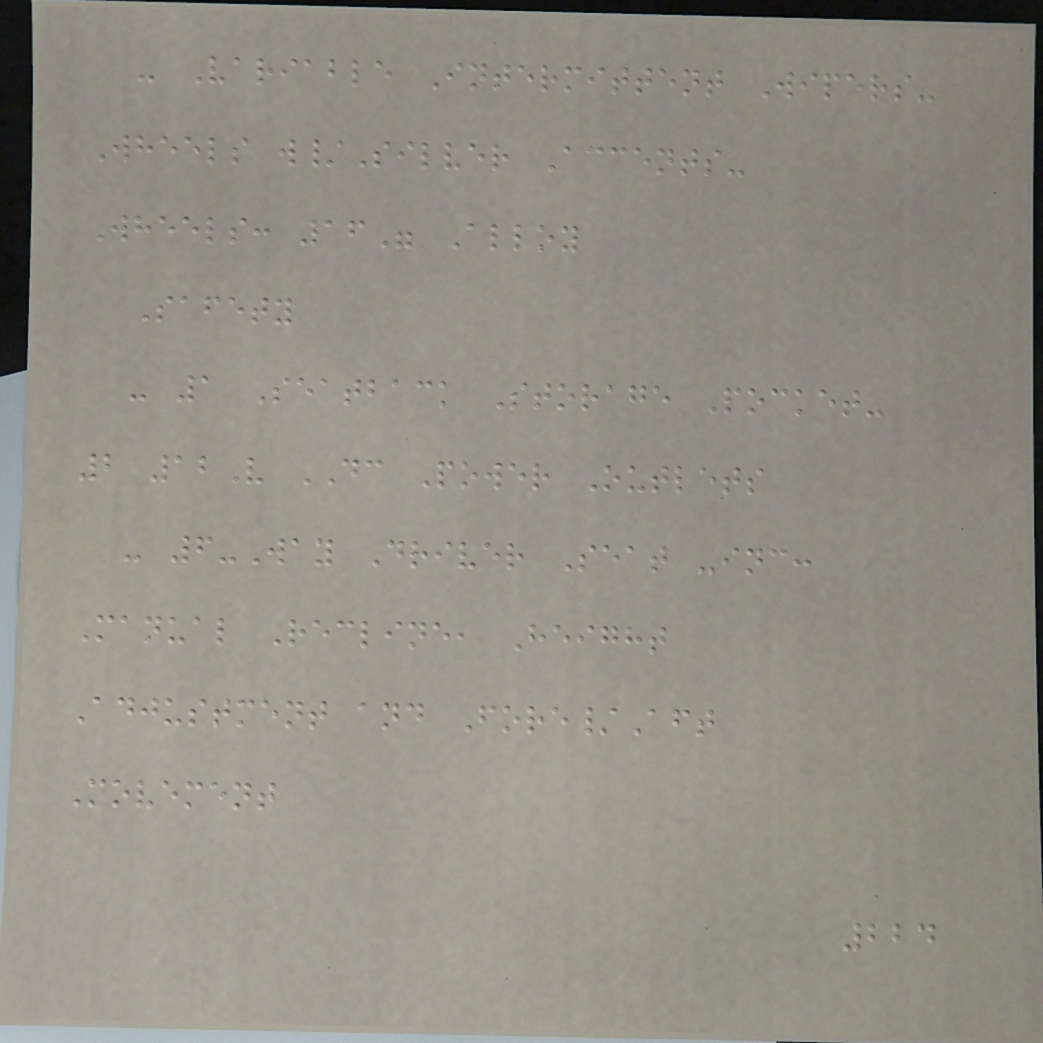- Variable Intermittent Wipers-
Wheels w/Silver Accents-
Wheels: 16" Alloy
Safety
- 1 Seatback Storage Pocket-
2 12V DC Power Outlets
- 6-Way Driver Seat -inc:
Manual Recline, Height
Adjustment and Fore/Aft
Movement
224
